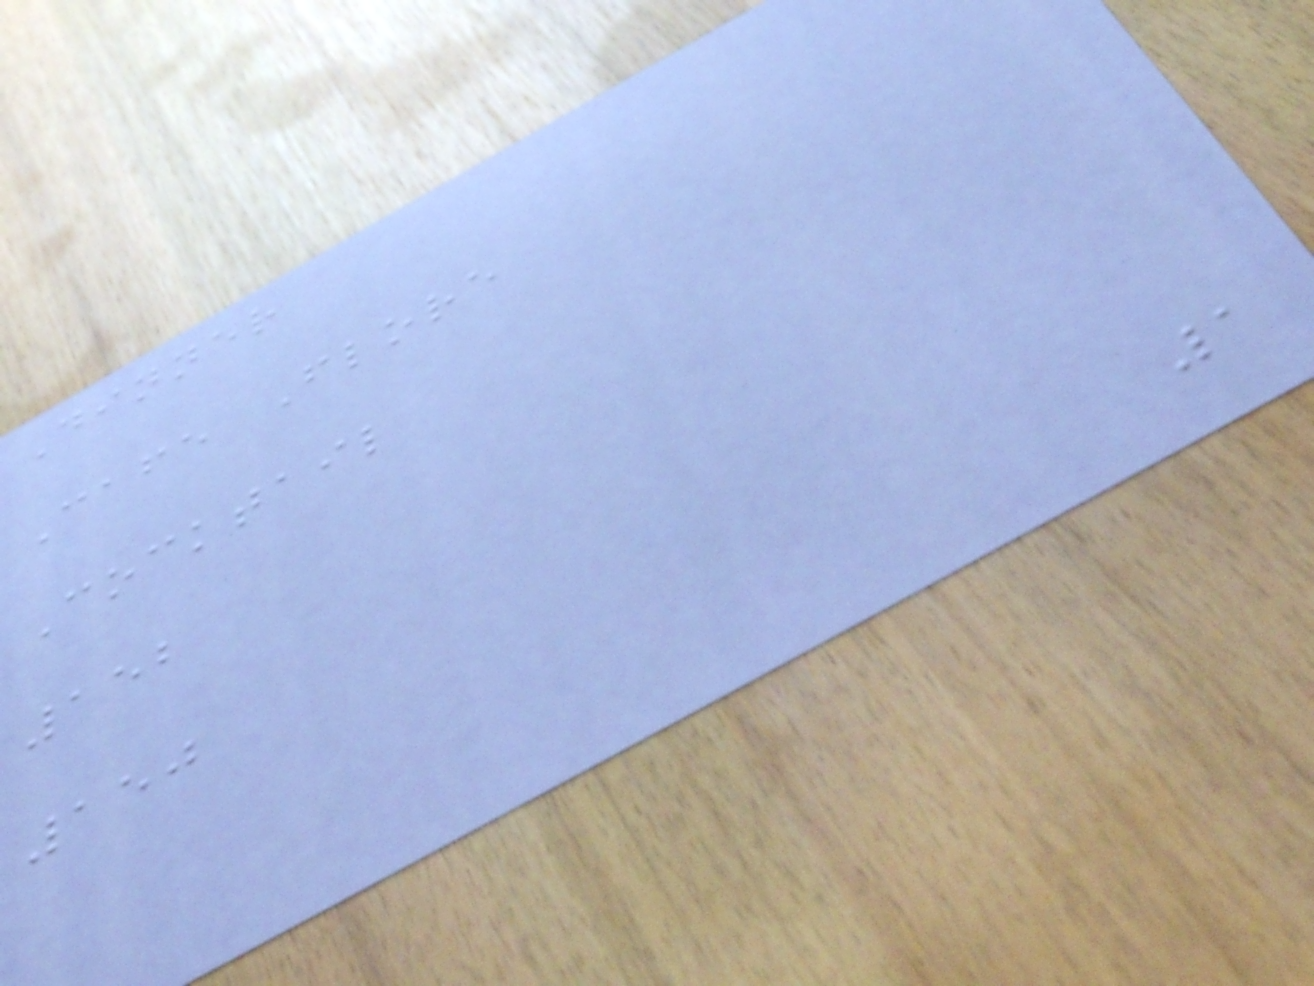Dinner
Cafe Flore
Cocktail
152
150
1
